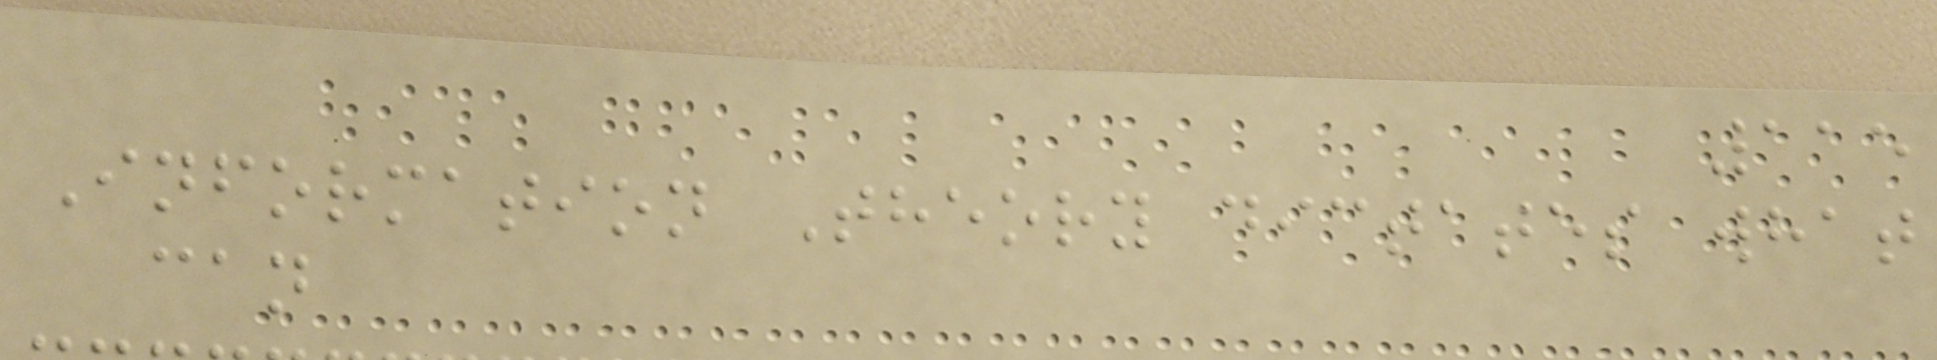115
Information Theory dictates what
can
